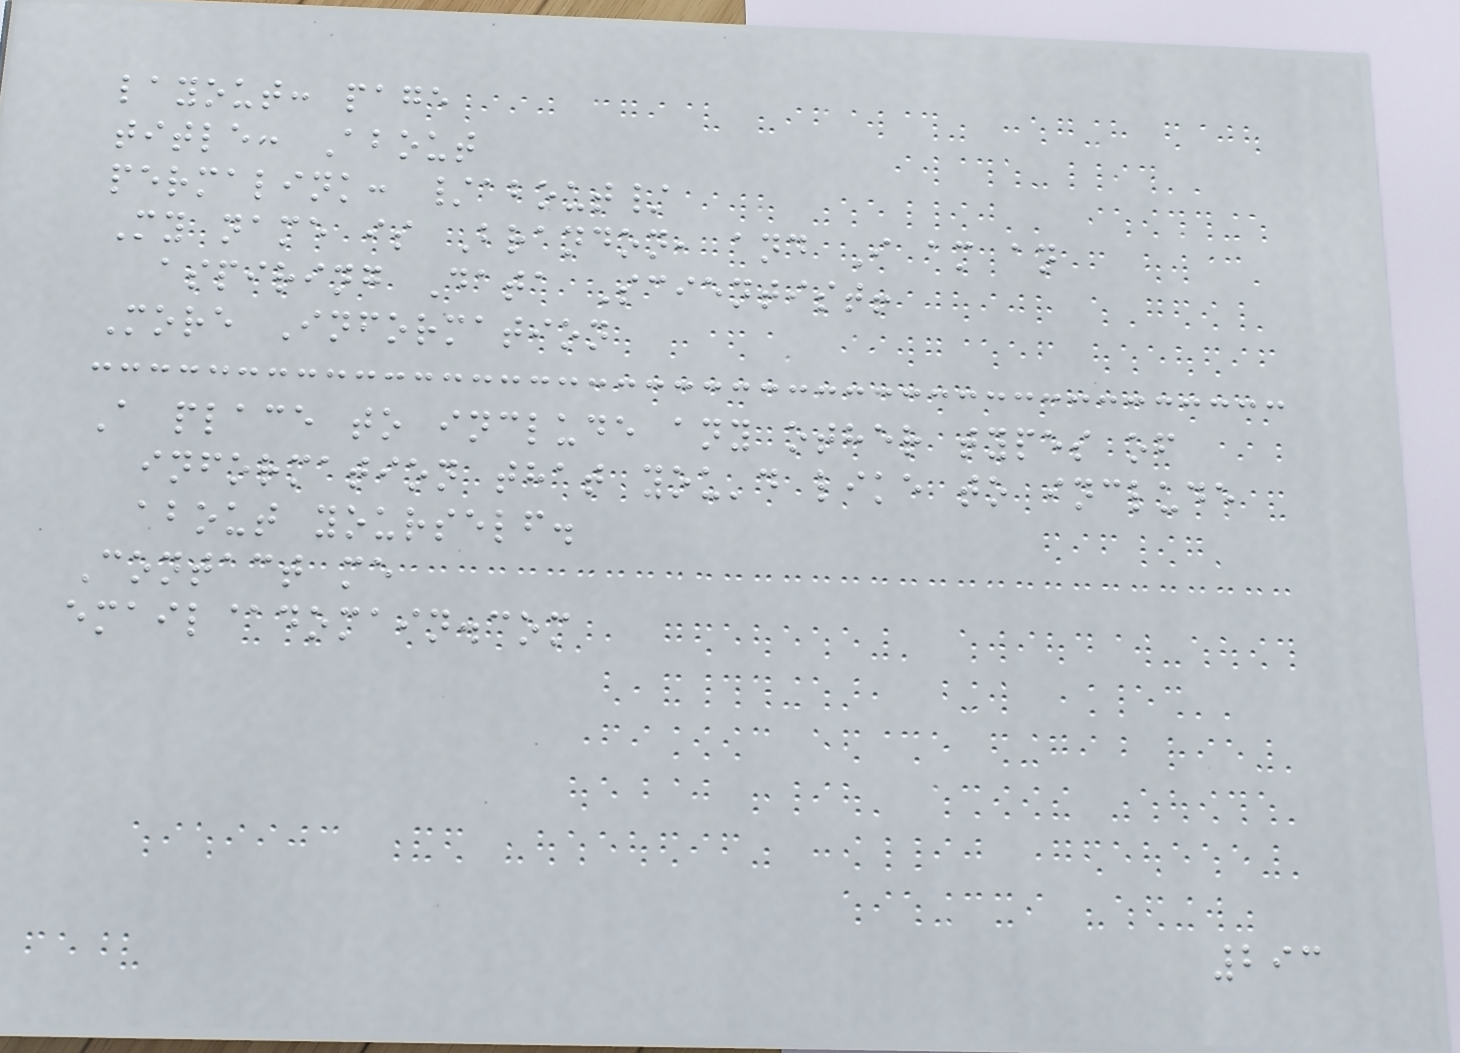layout: page
title: About
permalink: /about/
My name is Brandon, and I am an
aspiring Data Scientist!
More Information
A place to include any other types of
information that you'd like to include
about yourself.
Contact me
email@domain.com
293
